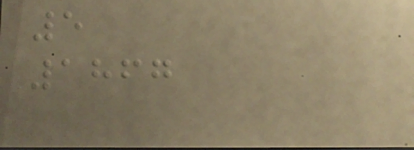5
1867
